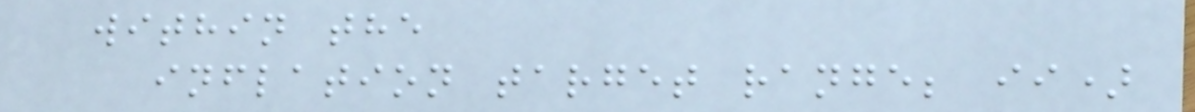within the
inflation target range; ii)
